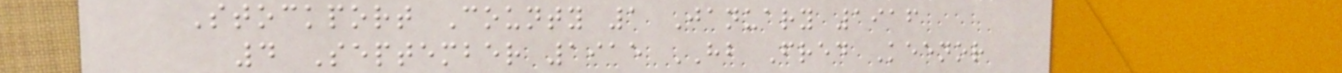Stockport County 1 January 1916
4 September 1915 HB Fred Keenor
